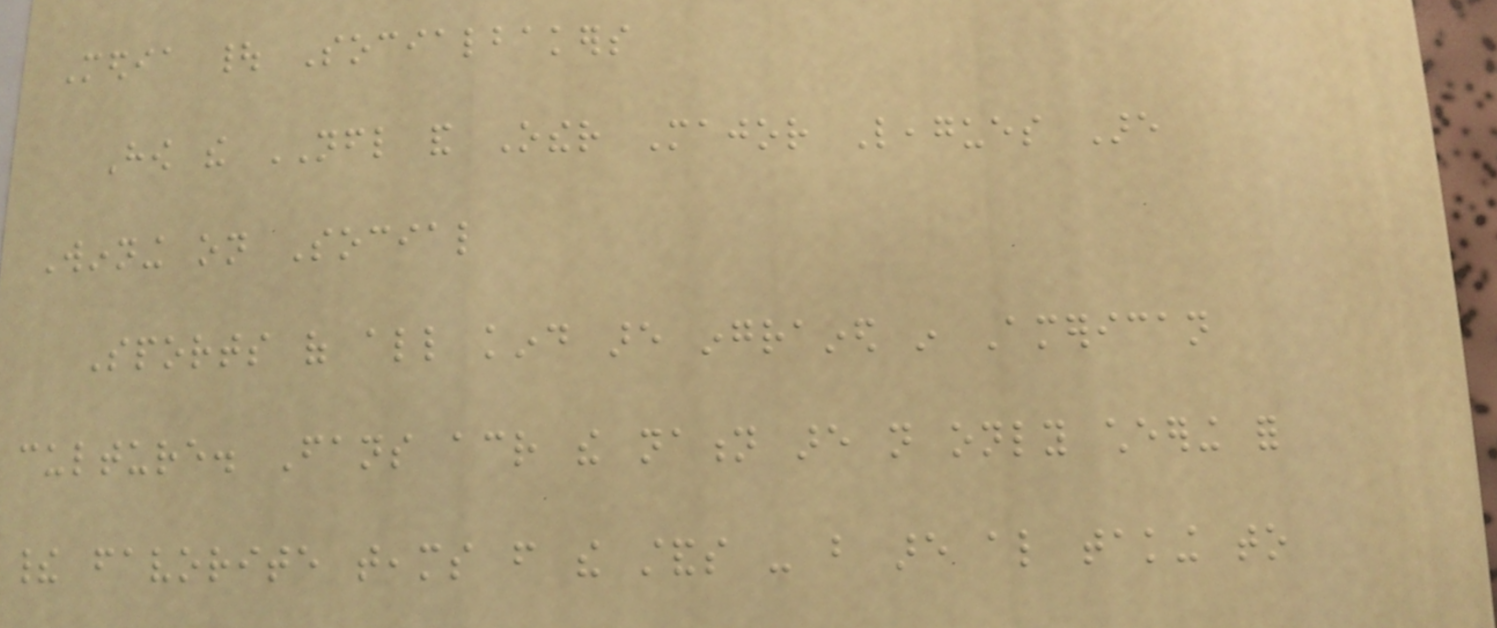Media | Socialbakers
How the NFL and Other Major Leagues Are
Winning on Social
Sports of all kind are ingrained in American
culture. Fans across the nation are not only cheering for
their favorite teams from the stands - but are also taking to
